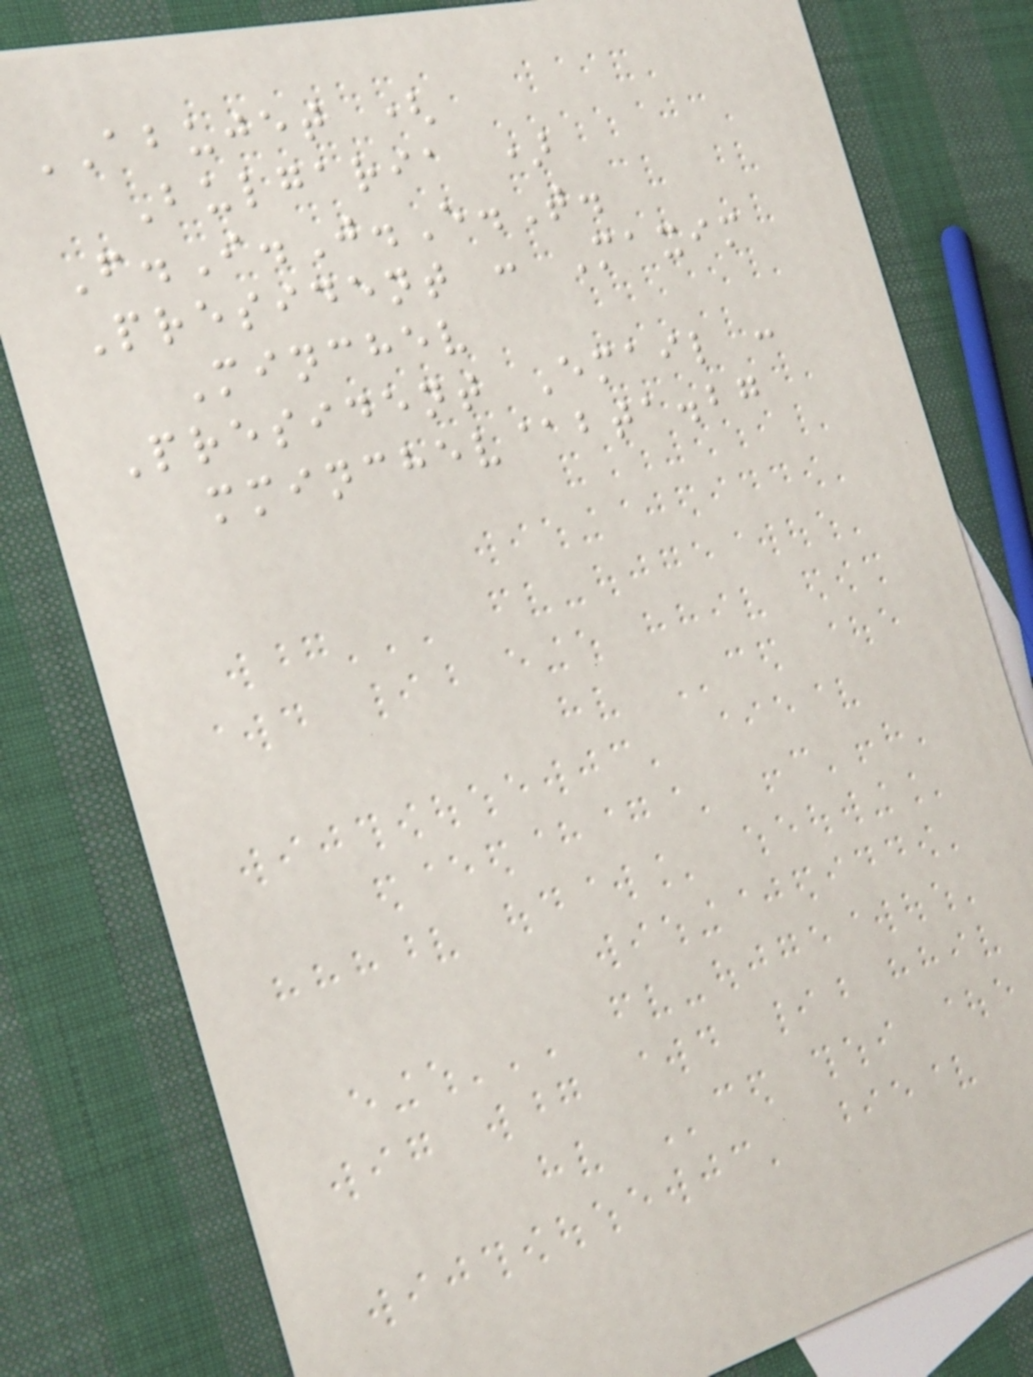ABUJET (
Bulgaria )
F.I.J.E.T.
President : Maxim
Minchev
President Email :
mminchev@bta.bg
